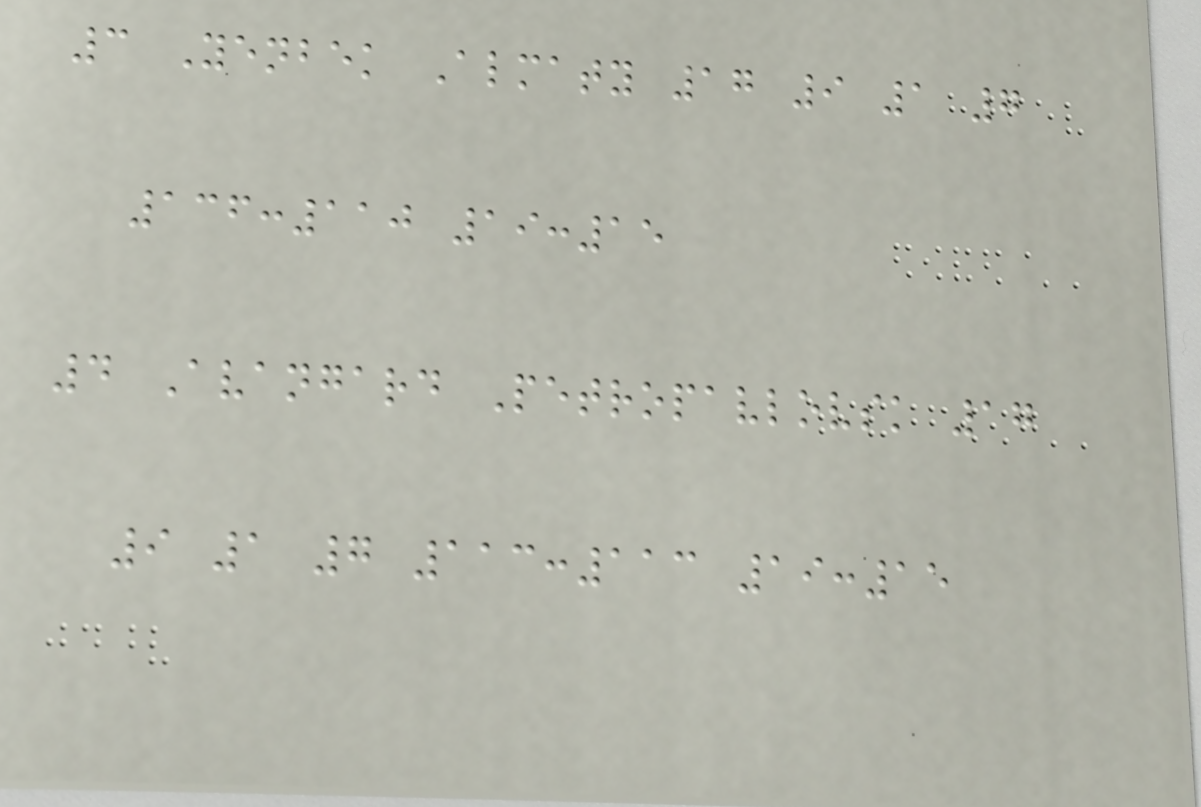3 Yenbek Almaty 17 9 1 7
136:110 19:15
4 Avangard Petropavlovsk 17
9 1 7 113:113 19:15
